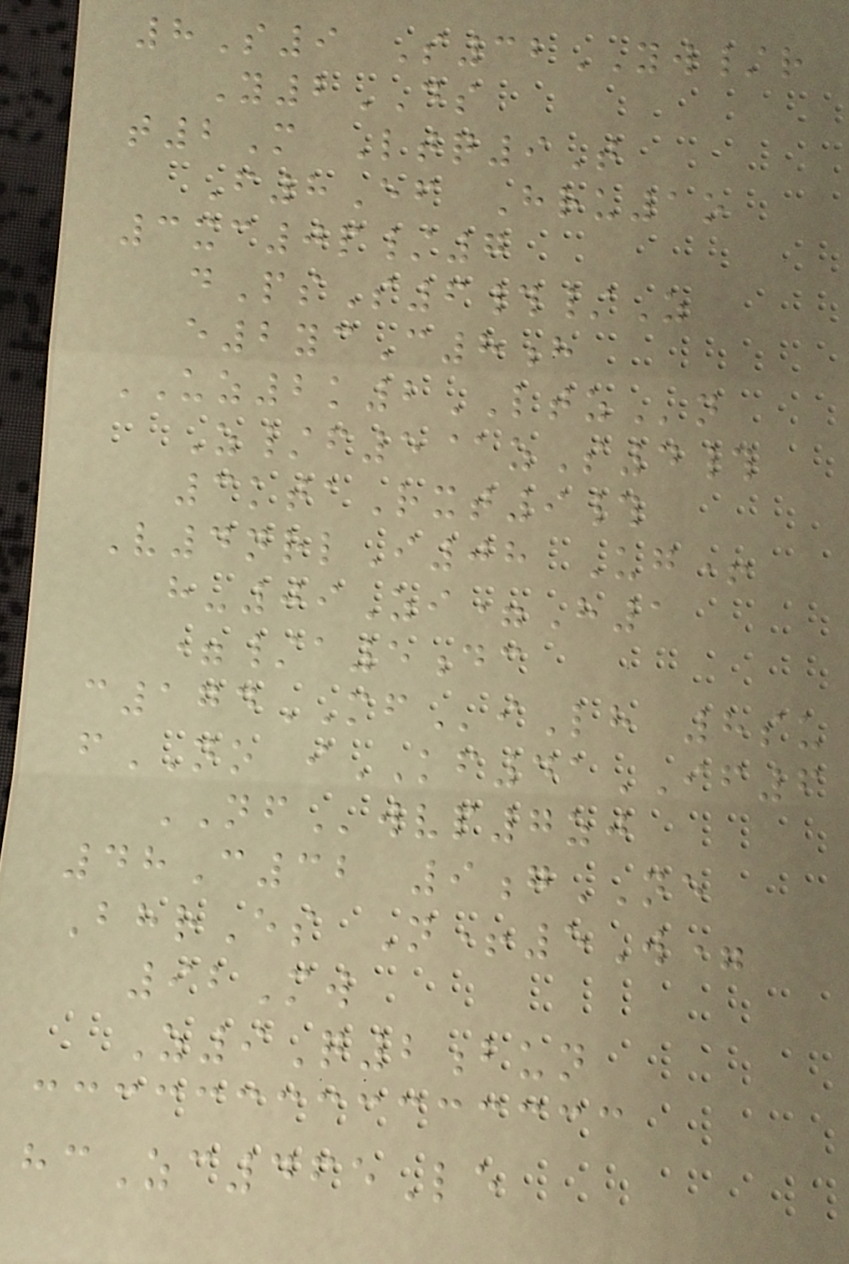8S9 S32YW/r
Y2DS
t2M Ltq9T
F8Ef Hru1o
3xc0p/7
dPsS6#/Z
e2ycC8h
UZ2k2LTZn
Z/f5@zS4#
3ktaRxt9#
V4nrlI08 Ug+
h-09Zi=H1
=/a5dc
c174MFiLh 8su
fNO iKF41IF6
NFwvp7zj
48C32 9gNE
BhrEs N+5W=
92Mw
Z9Q2bun
hcZc465Le
